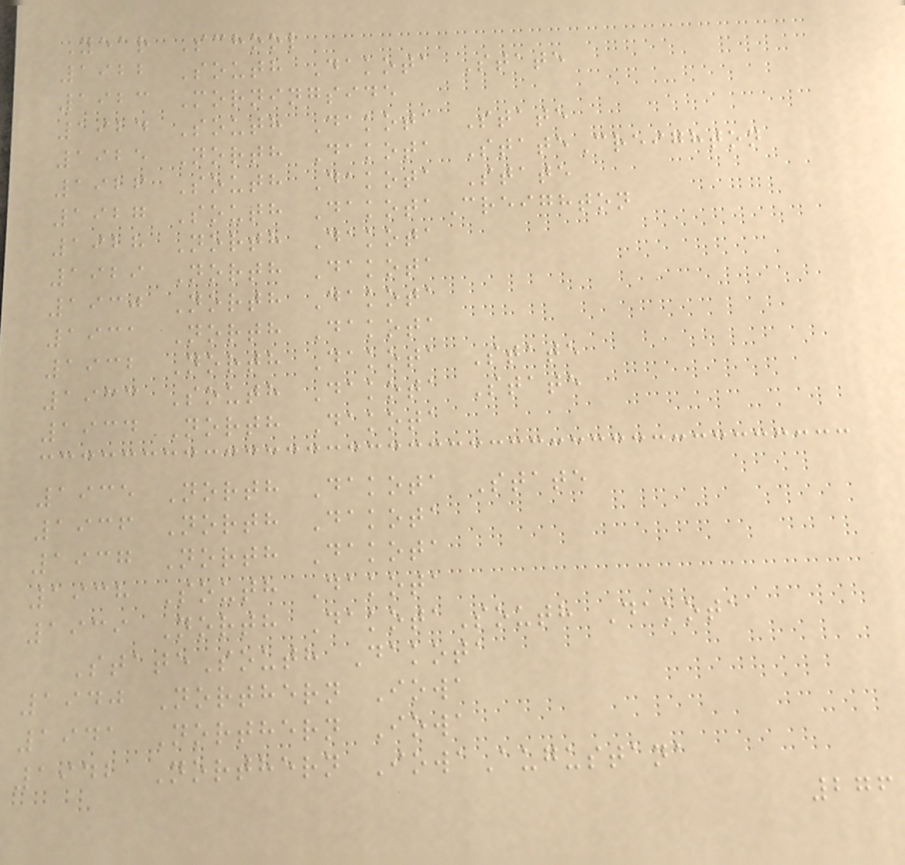Year School
1922 South Dakota State
1923 Morningside
1924 South Dakota State
1925 North Dakota StateCreighton
1926 South Dakota State
1927 South DakotaCreighton
1928 North Dakota
1929 North Dakota
1930 North Dakota
1931 North Dakota
1932 North Dakota State
1933 South Dakota State
1934 North Dakota
1935 North Dakota State
1936 North Dakota
1937 North Dakota
1938 South Dakota
1939 North DakotaSouth Dakota
StateSouth Dakota
1940 Northern Iowa
1941 Northern Iowa
1942 Northern IowaAugustana
276
